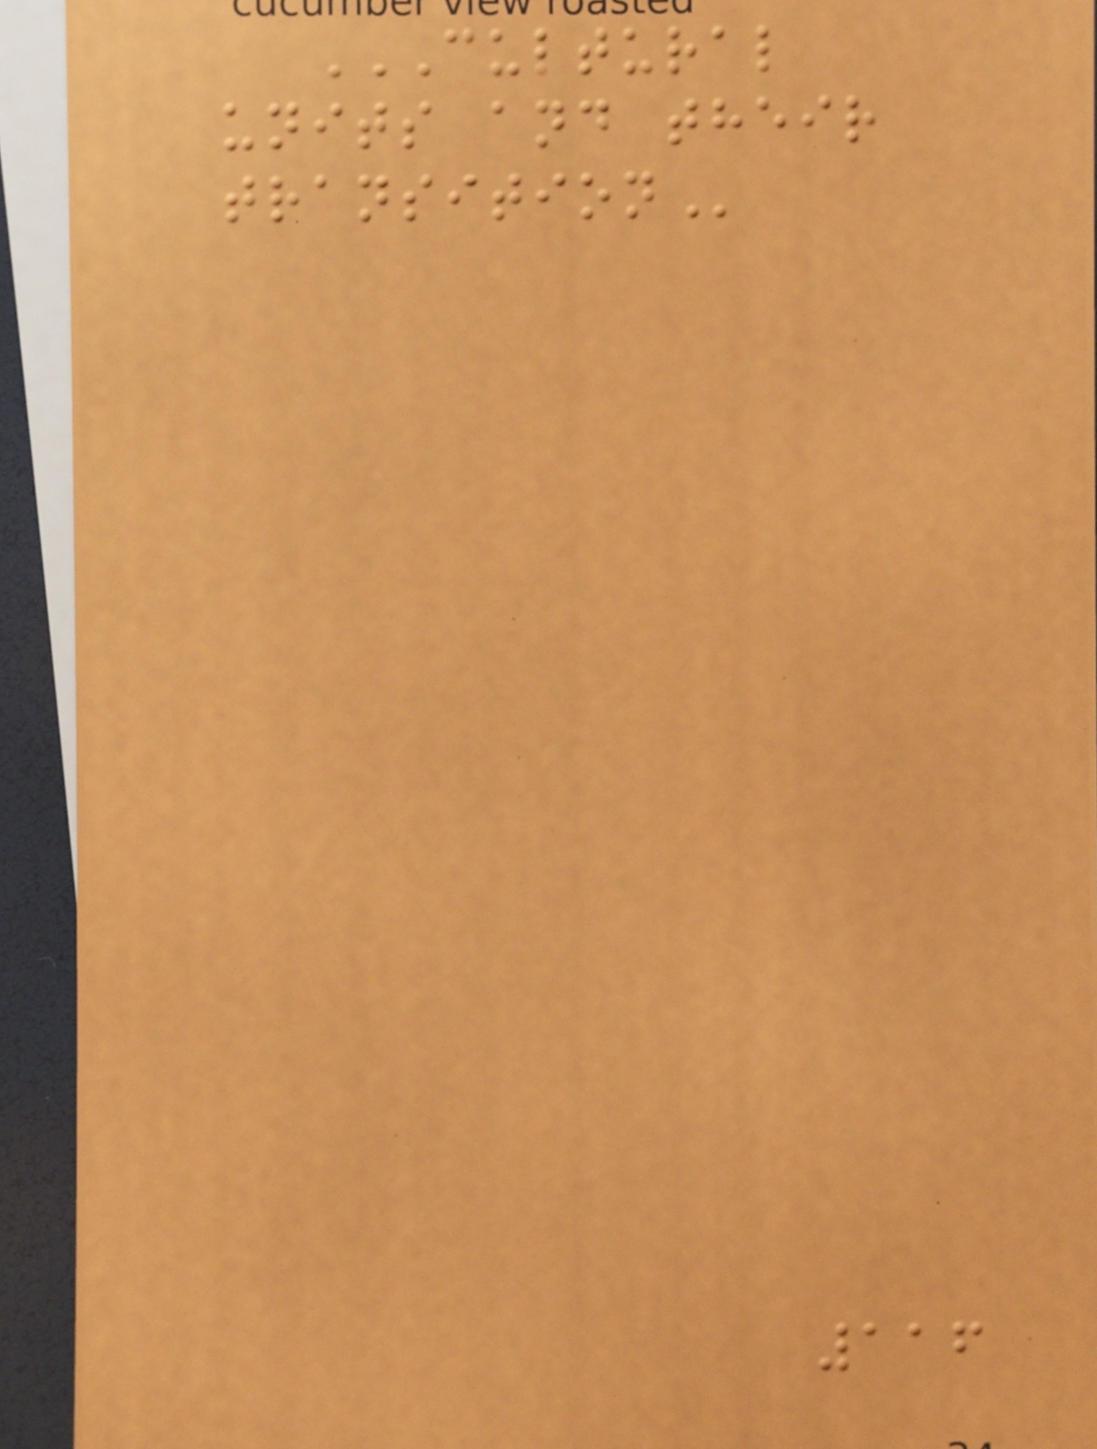CULTURAL
UNITS AND THEIR
TRANSITION
116
